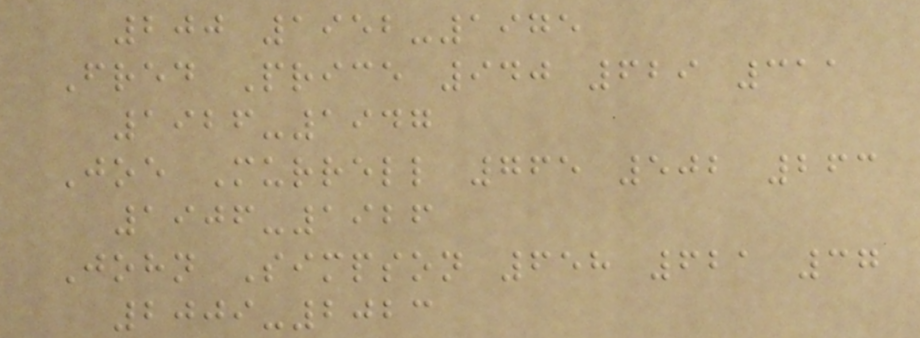200 1952-1975
Fred Price 940 629 311
1926-1947
Joe Murrell 765 502 263
1906-1926
John Simpson 658 621 37
2009-2023
